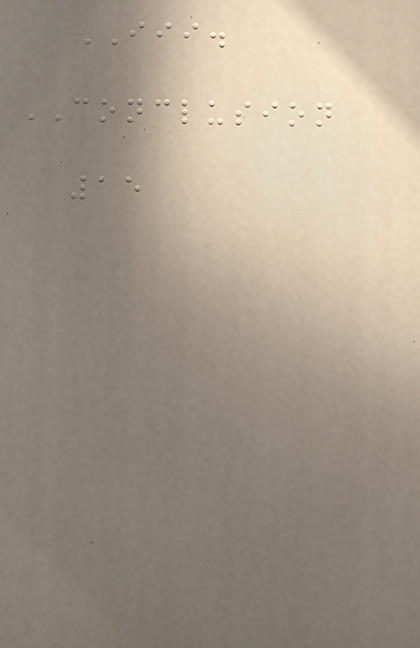III.
CONCLUSION
15
